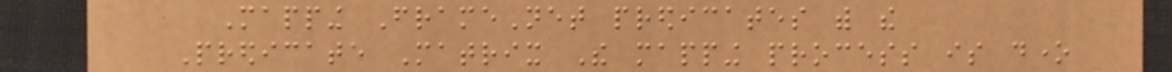Mapping FrameNet predicates with the
Predicate Matrix The mapping process is done
